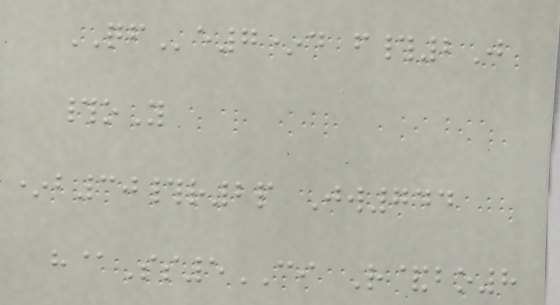QFe7*d f#2J
#oY
*b30#r2p Jw744
h@Ss5CI R&bo8
